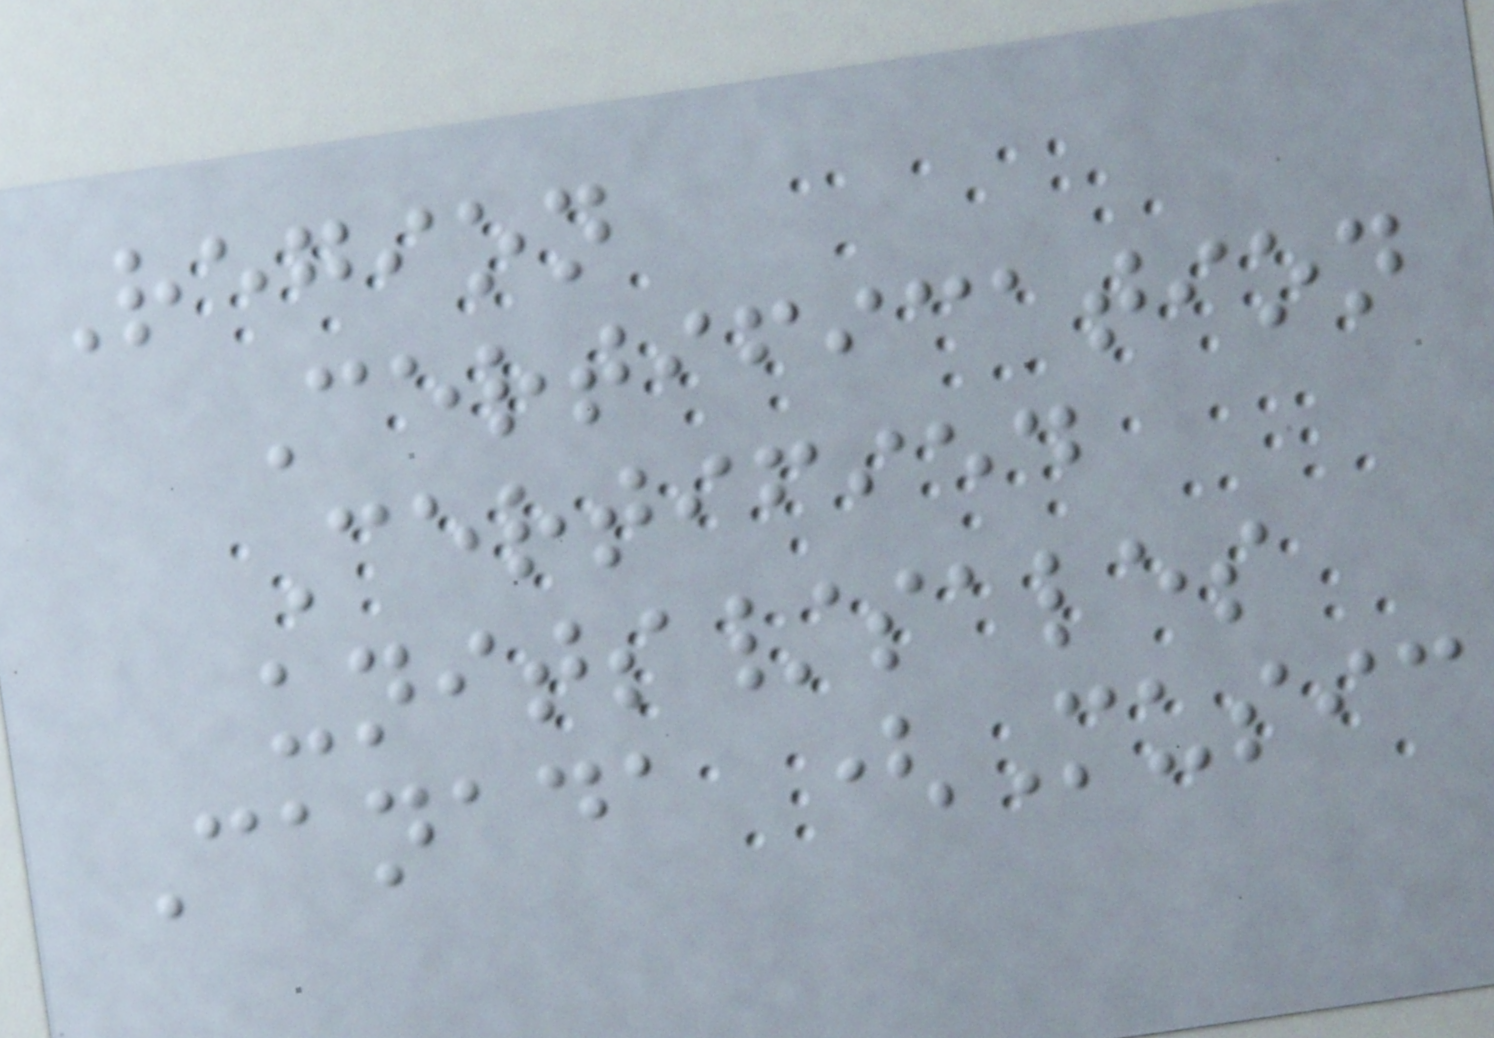Region
Certification
Certified
units/sales
Canada (Music
